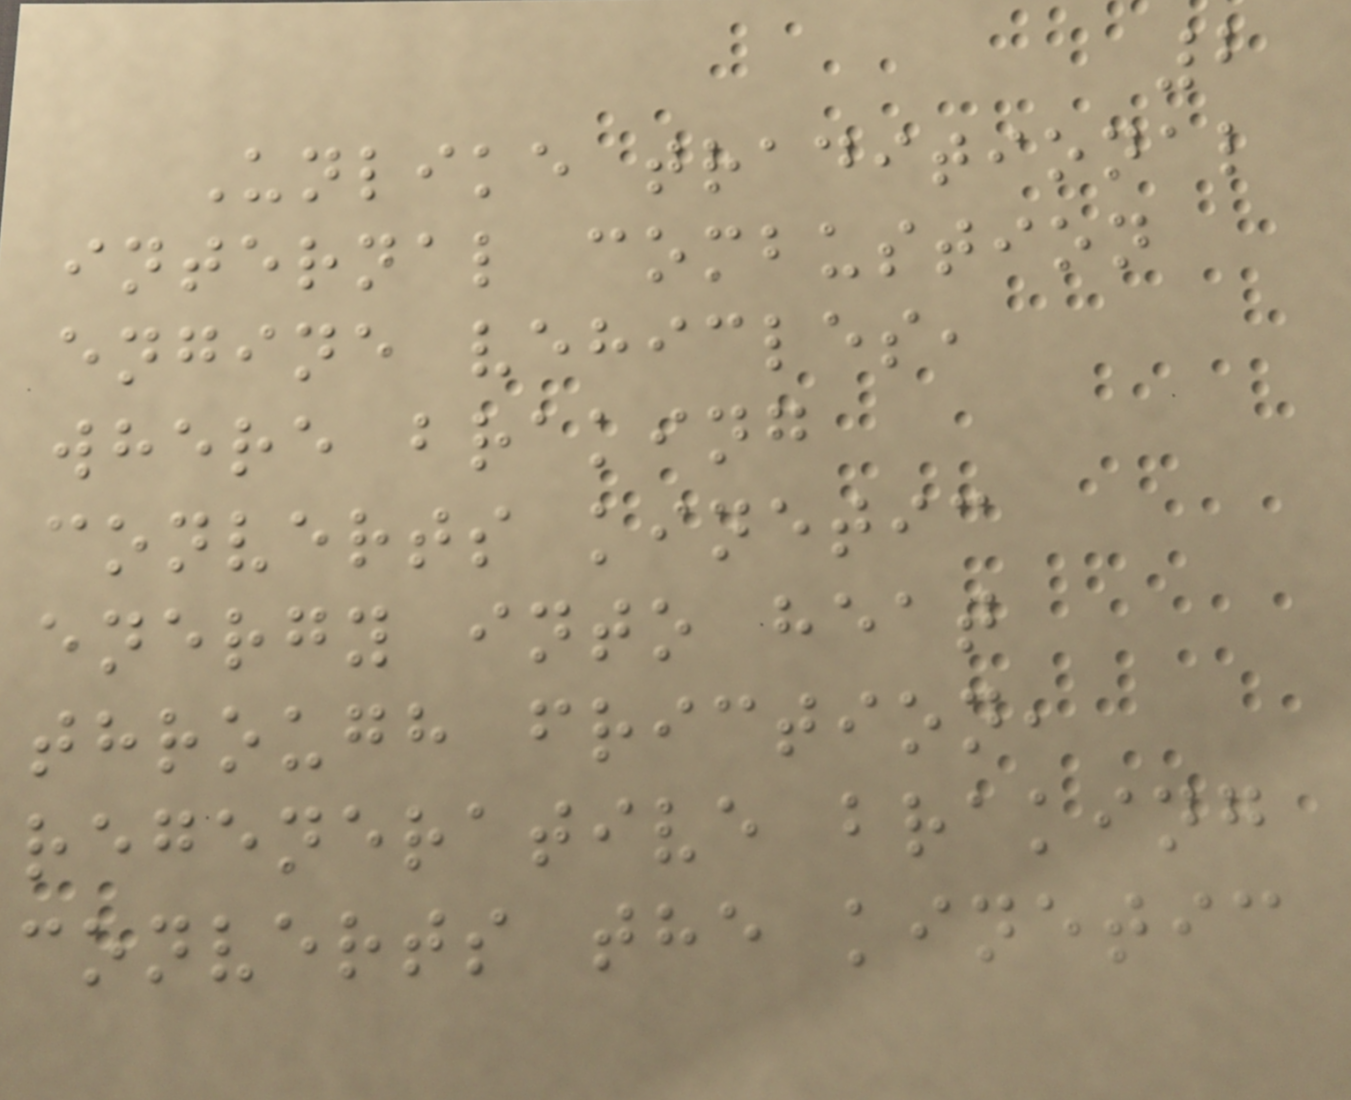2
Unlike traditional
internal combustion
engine vehicles,
where braking
converts kinetic
energy into heat
through friction,
regenerative braking
converts the kinetic
